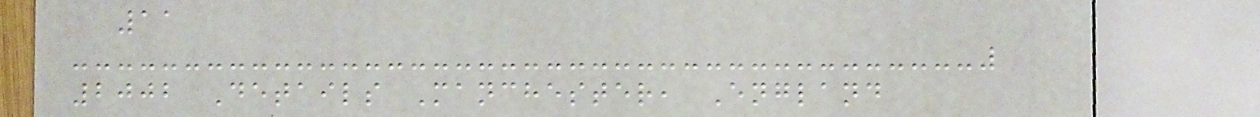11
2002 Details Manchester, England
